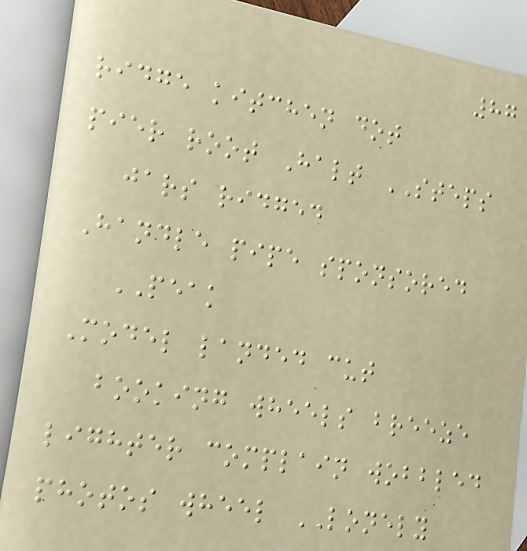87
ridge kitchen dot
pier root Halt STEPS
jars ridged
Handle pipe sponsored
PEAK
Model landed cut
booking wheels breeze
lighter complain wobbled
photos wheel LONELY
